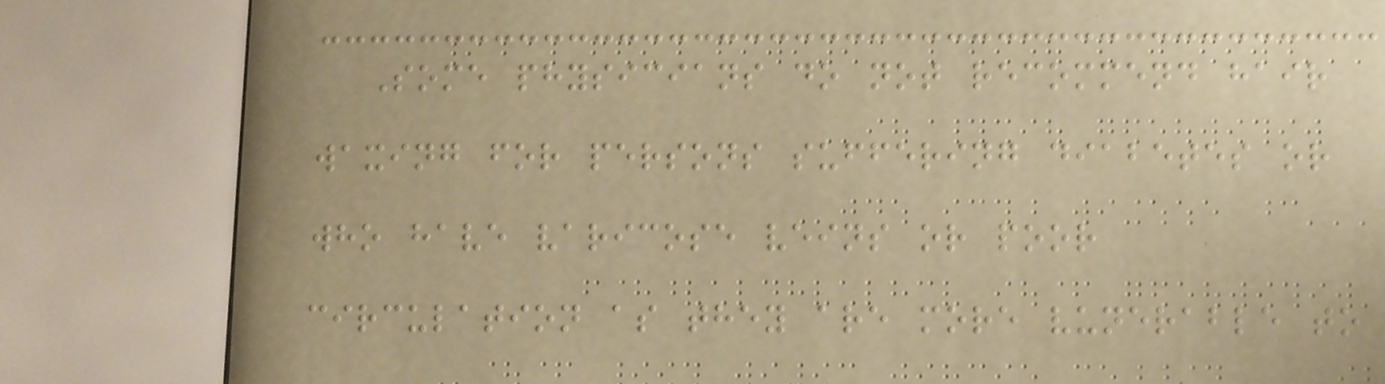Some physicians do not recommend hair
waxing for persons suffering diabetes or
who have varicose veins or poor
circulation as they are more vunerable to
